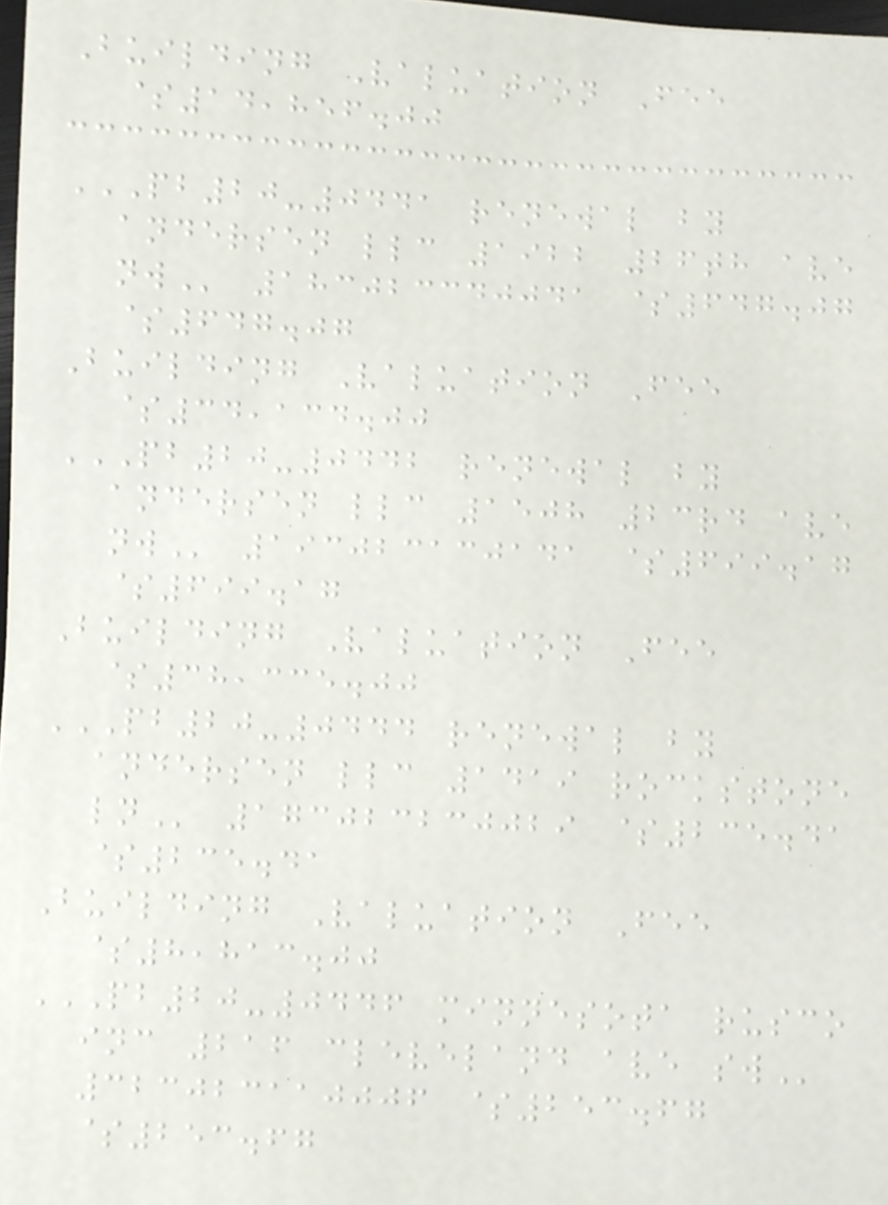Building Valuation Fee
$14,856.00
PB20-0441 RENEWAL BY
ANDERSEN LLC 1922 26TH AVE
NW 183023340041 $647.07
$647.07
Building Valuation Fee
$34,134.00
PB20-0442 RENEWAL BY
ANDERSEN LLC 1508 23RD AVE
NW 193023130141 $699.17
$699.17
Building Valuation Fee
$38,335.00
PB20-0444 RENEWAL BY
ANDERSEN LLC 1419 ROCKSTONE
LN 173023230029 $235.41
$235.41
Building Valuation Fee
$8,813.00
PB20-0446 MINNESOTA RUSCO
INC 216 CLEVELAND AVE SW
323023110006 $253.67
$253.67
